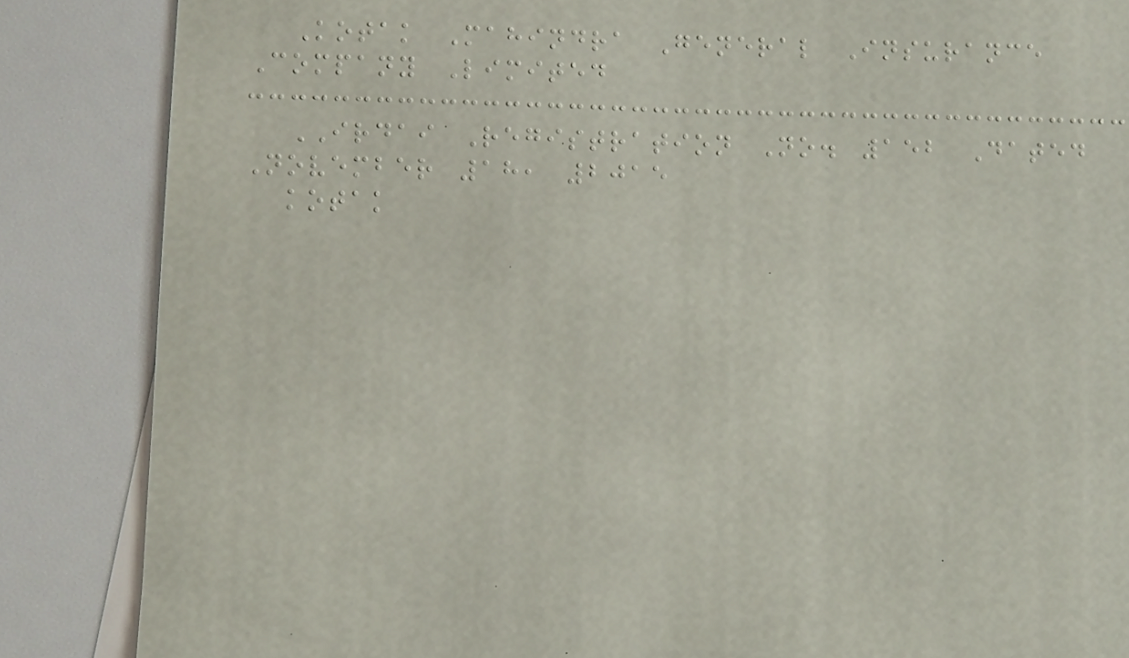Kotak Mahindra General Insurance
Company Limited
IRDAI Registration No. 152 Dated
November 18, 2015
kotak
